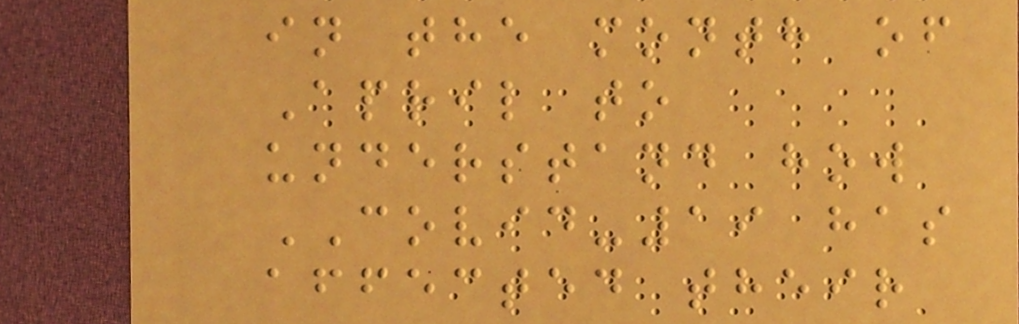in the month of
April to
understand how
COVID-19 has
affected their
